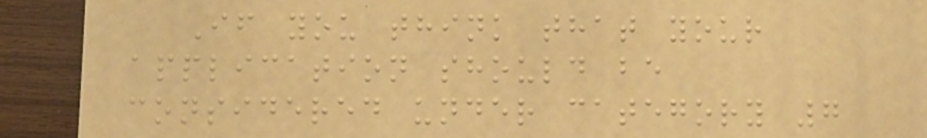If you think that your
application should be
considered under category 7
